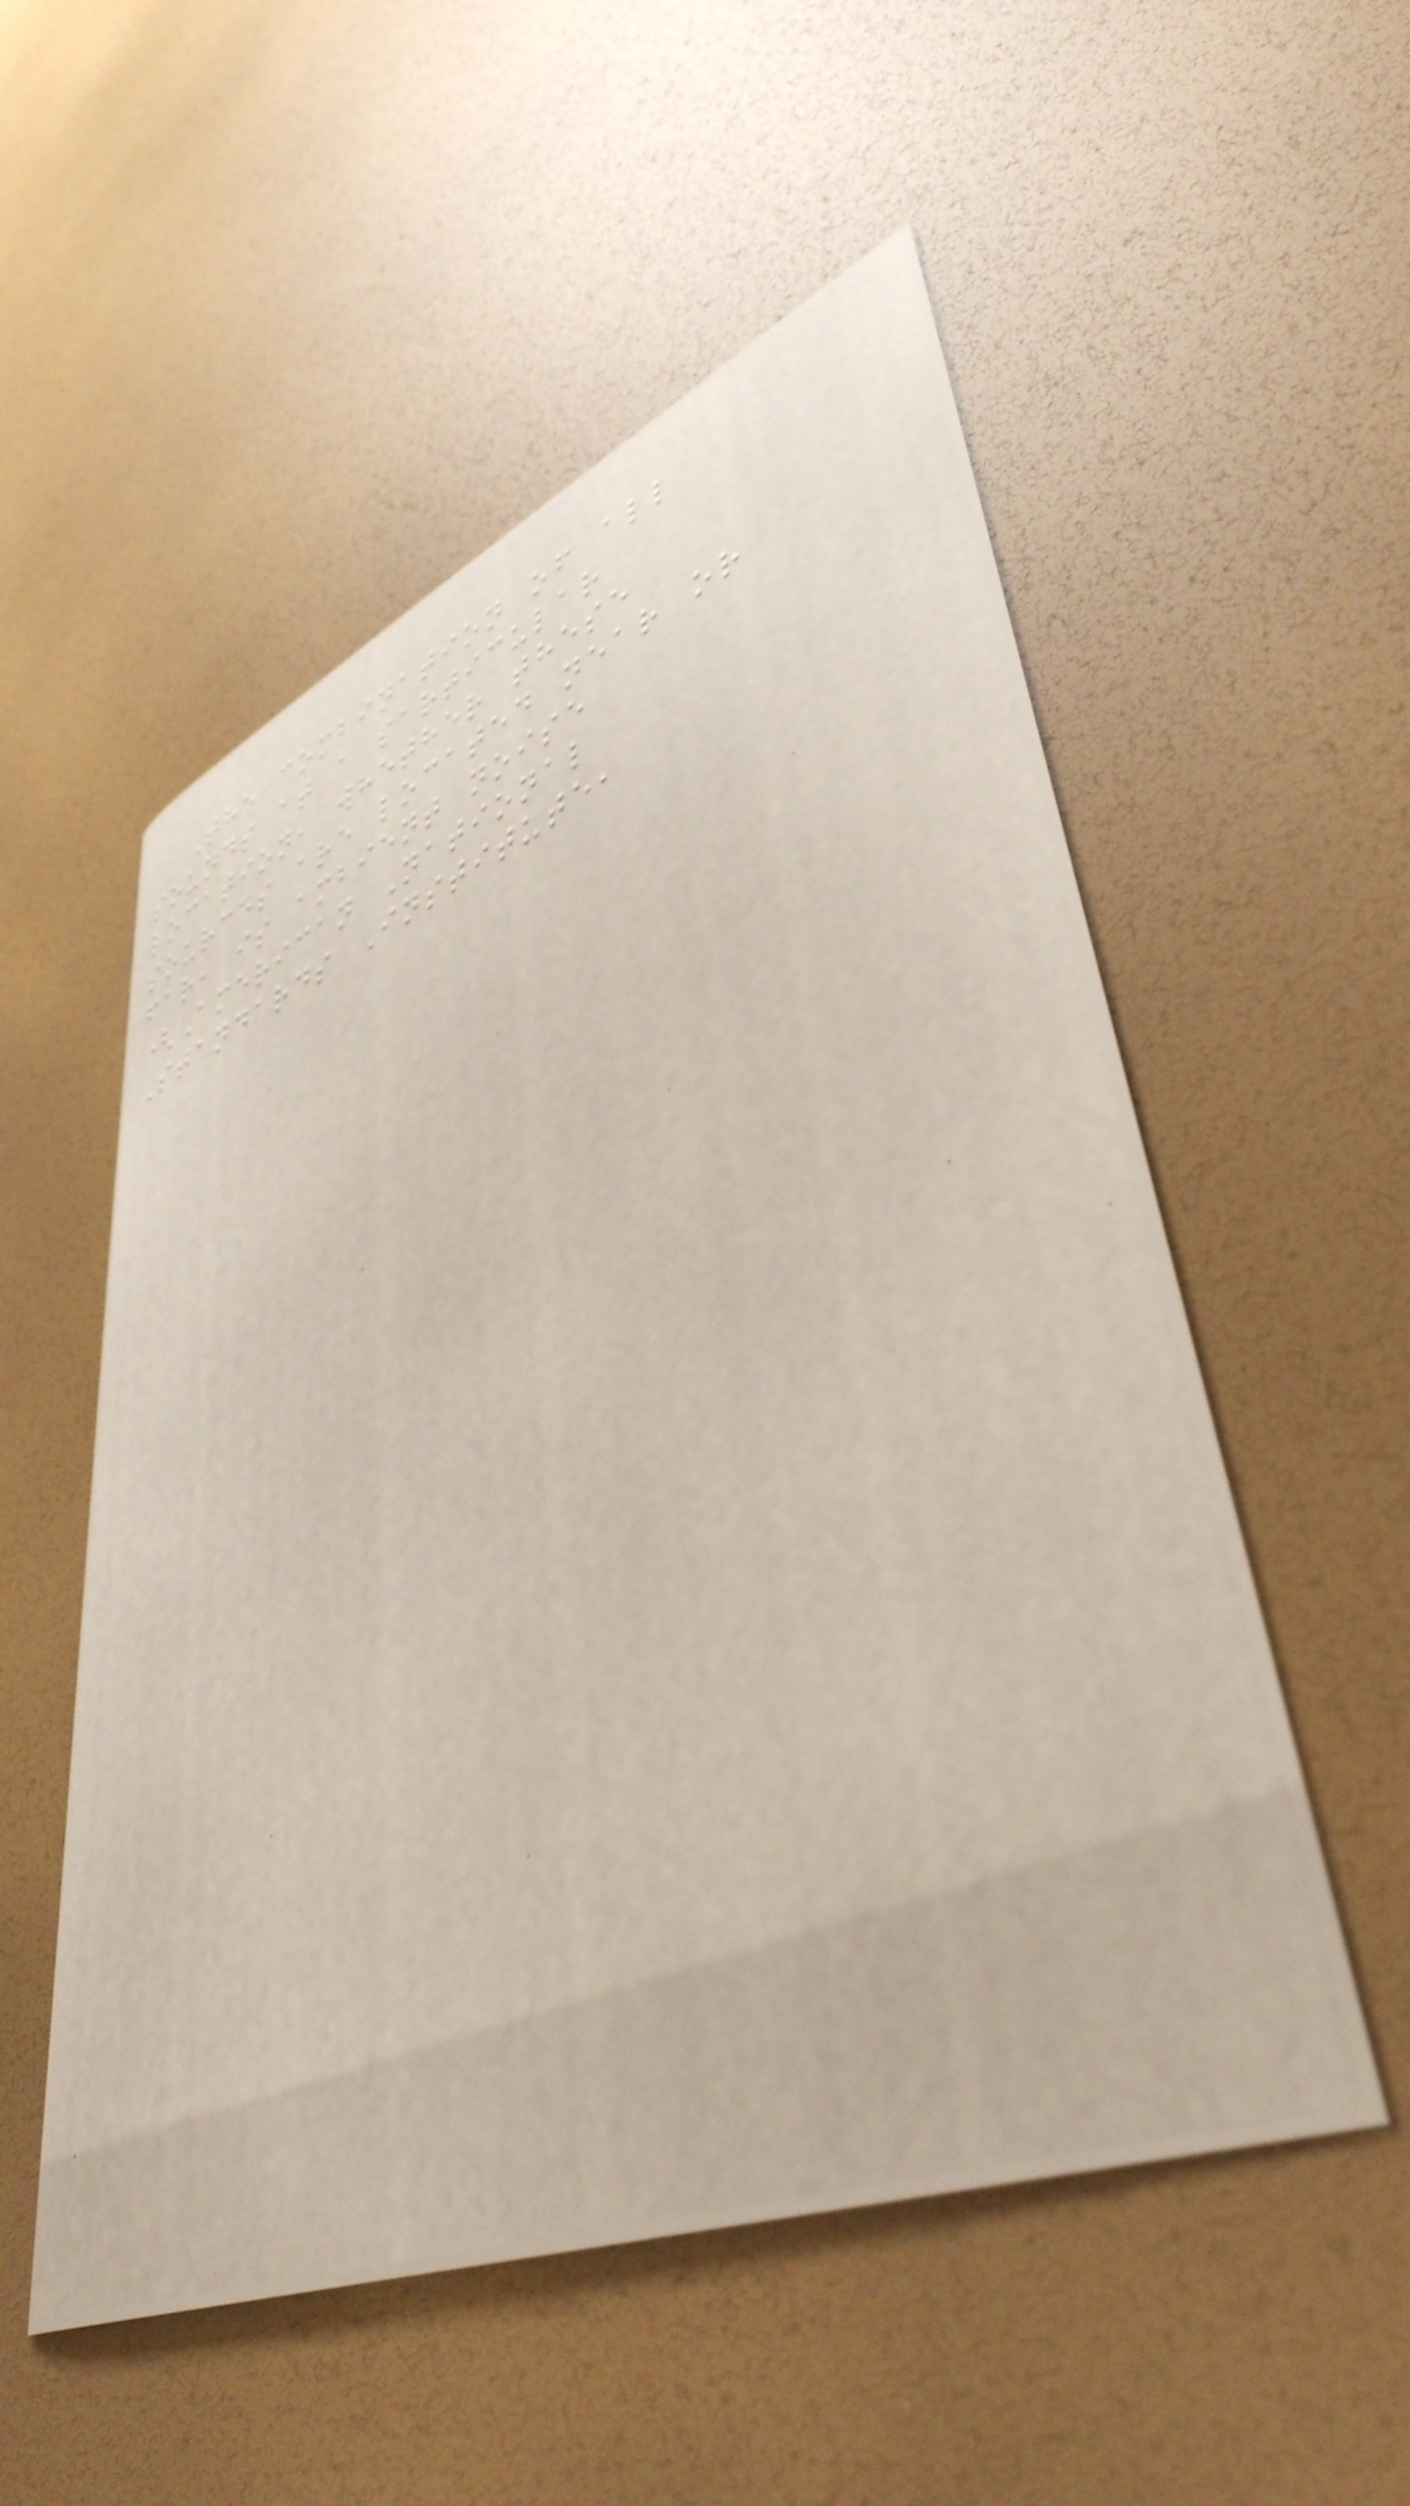The combination of all
sounds at a particular
location, whether these
sources are located near or
far, is ambient noise
(American National
Standards Institute,
